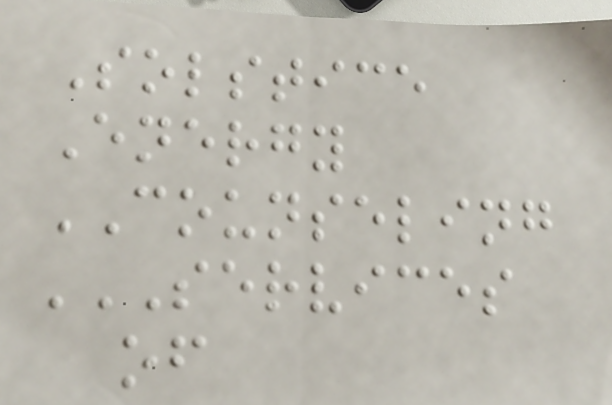Solstice
Energy
COUNSELING
SERVICES
OF
